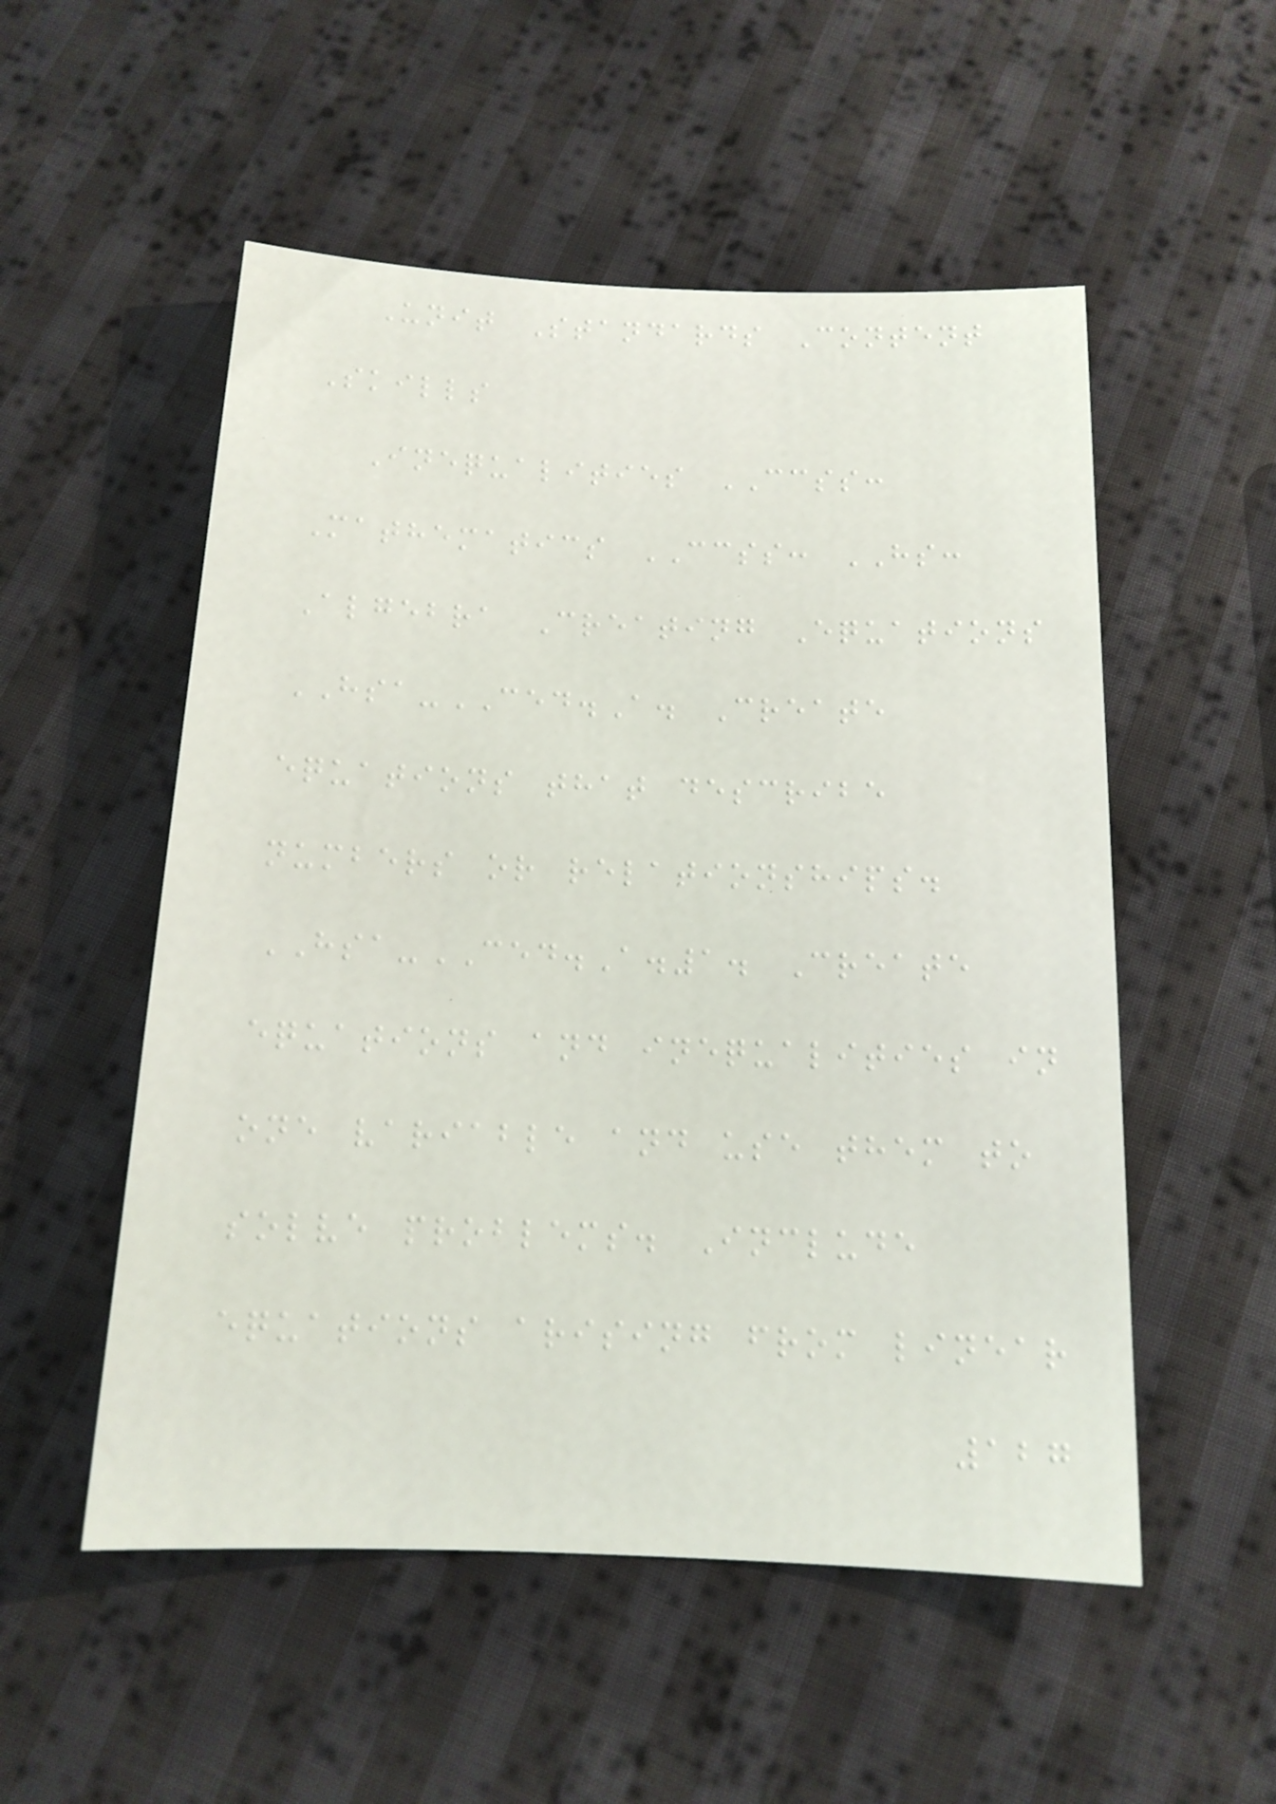Unit Standards Content
Skills
Inequalities CCSS:
Mathematics CCSS: HS:
Algebra Creating Equations
HSA-CED.A. Create
equations that describe
numbers or relationships.
HSA-CED.A.1. Create
equations and inequalities in
one variable and use them to
solve problems. Include
equations arising from linear
127
